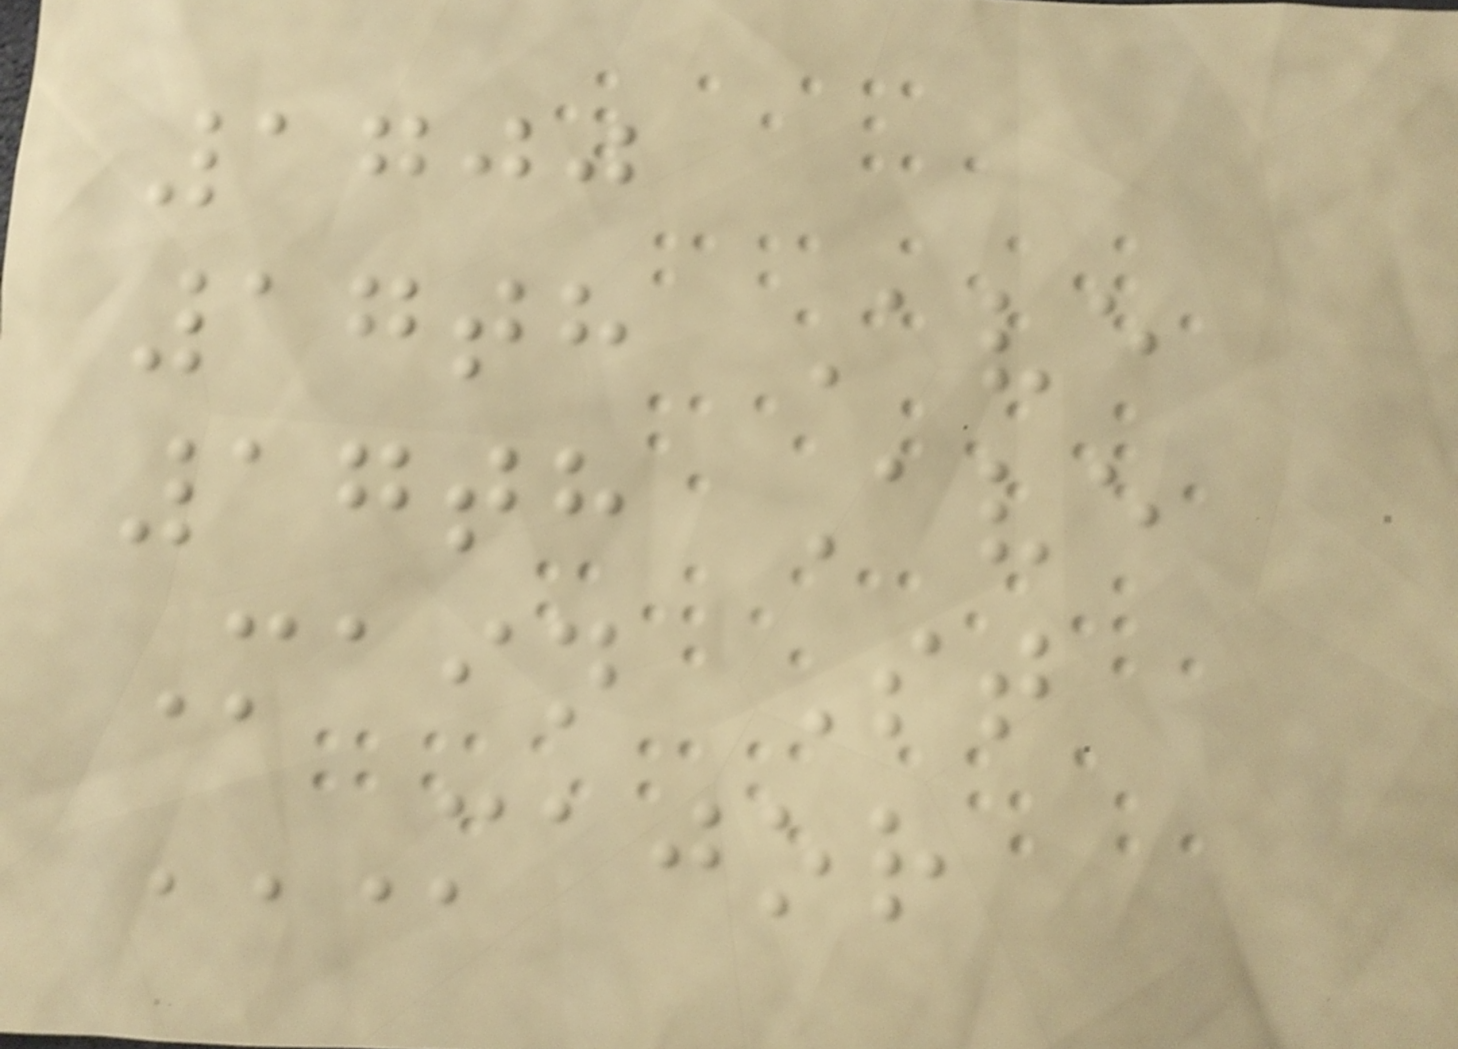1700
17th Ave
17th Ave
Main St
MAJOR
